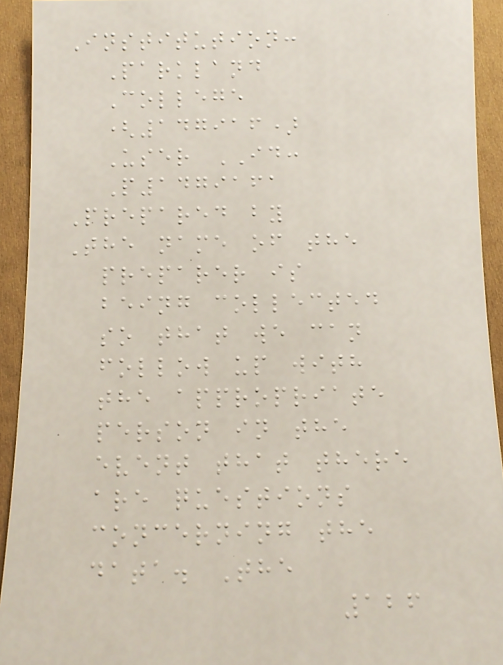Institution:
Parkland
College
(147916)
User ID:
P1479161
Prepared by
The name of the
preparer is
being collected
so that we can
follow up with
the appropriate
person in the
event that there
are questions
concerning the
data. The
126
